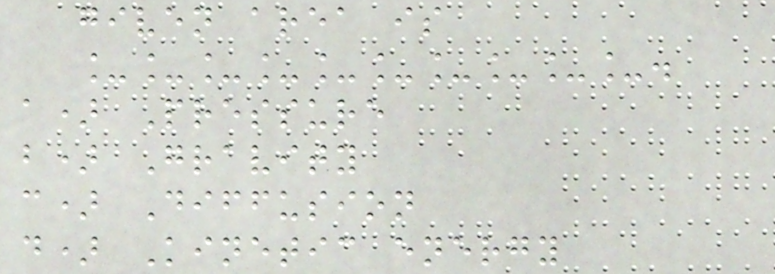given area is
__________.
a) Pressure
b) Gravity
c) Diffusion
d) Kinetic energy
